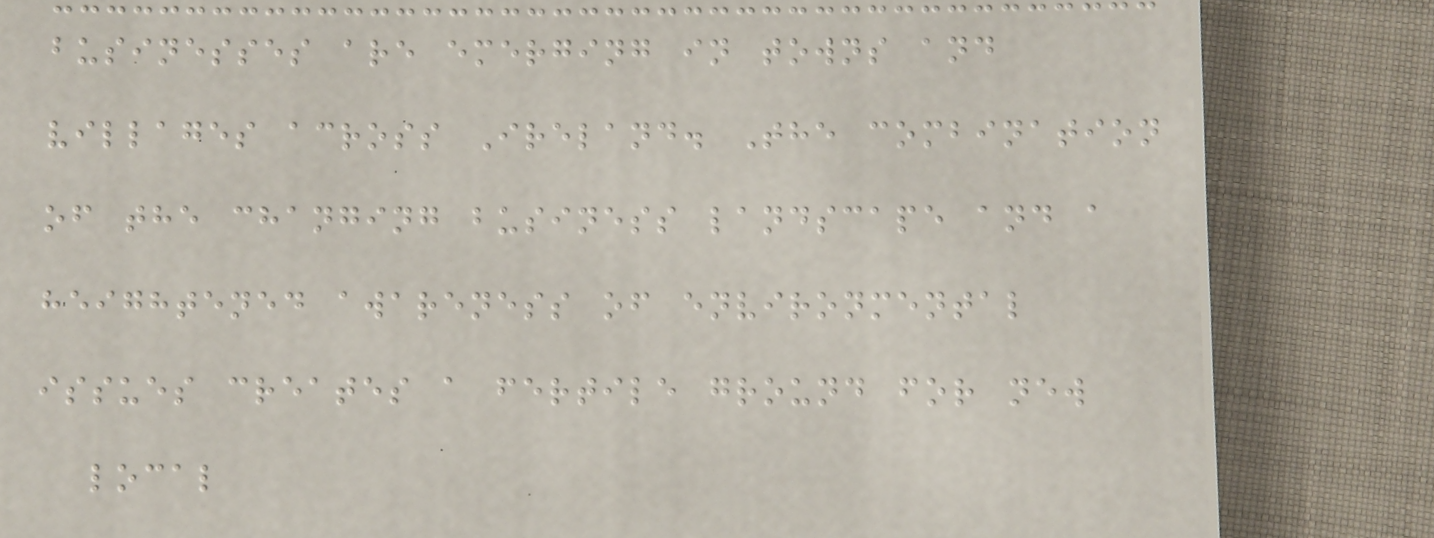businesses are emerging in towns and
villages across Ireland. The combination
of the changing business landscape and a
heightened awareness of environmental
issues creates a fertile ground for new
local
